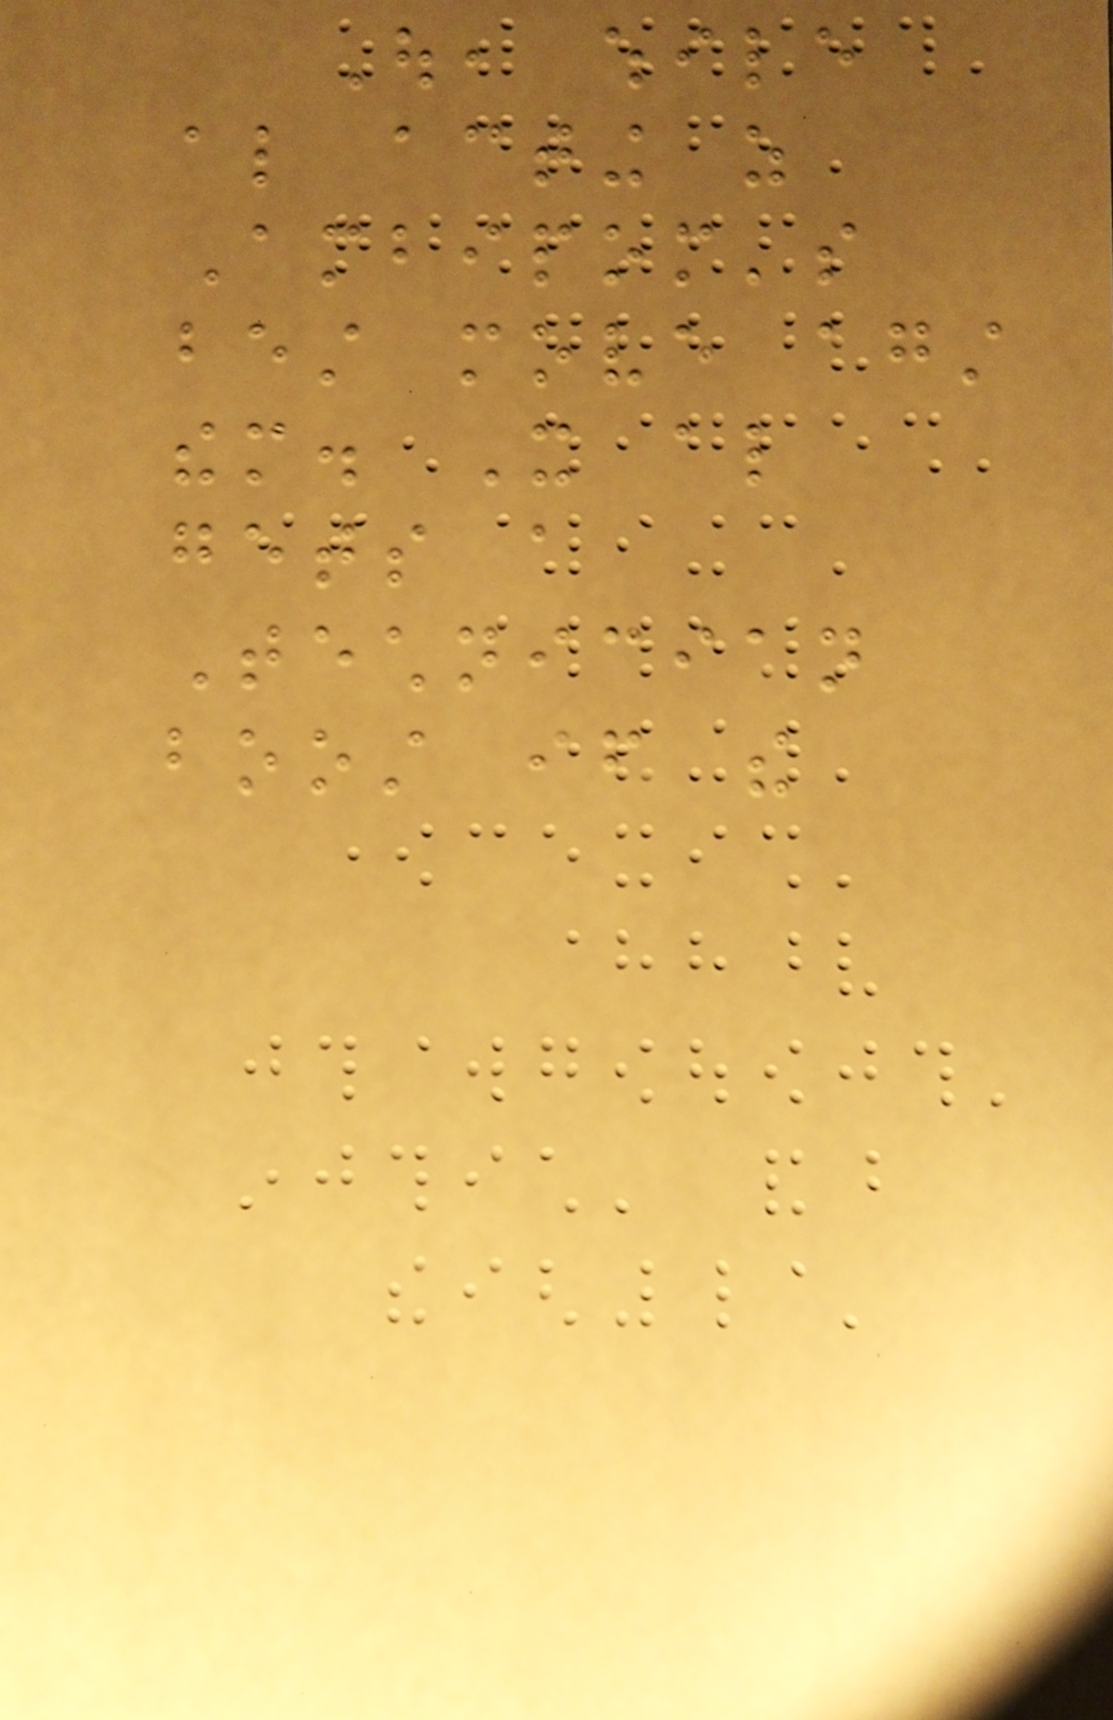Out, while
also acting as
Ambipom's
best move against
them. It also
gets a
Technician
boost if the
